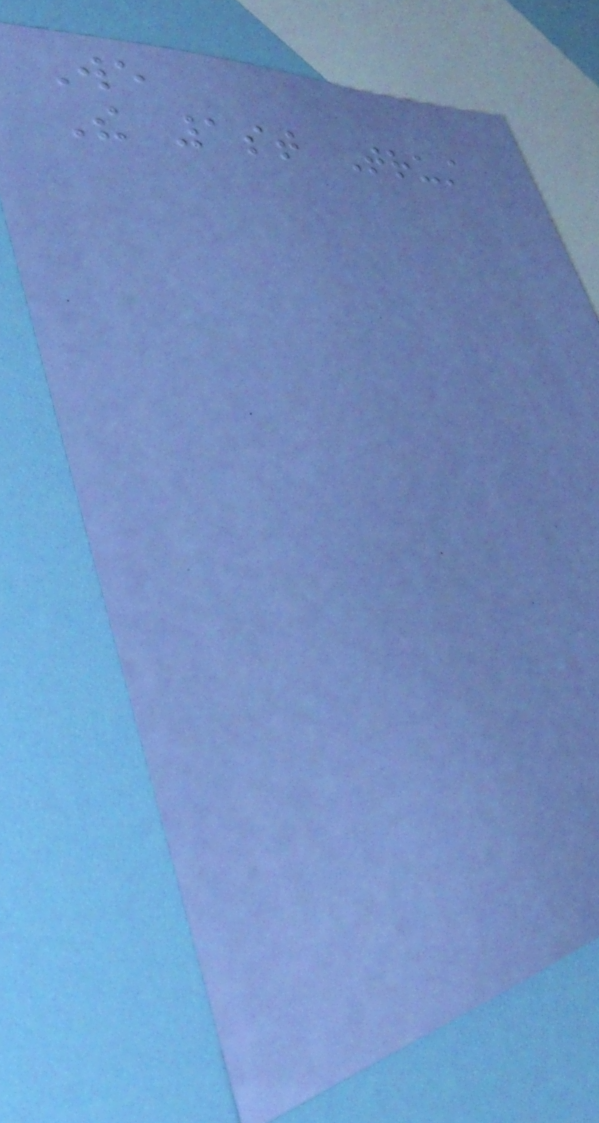We
The 1st Trust
